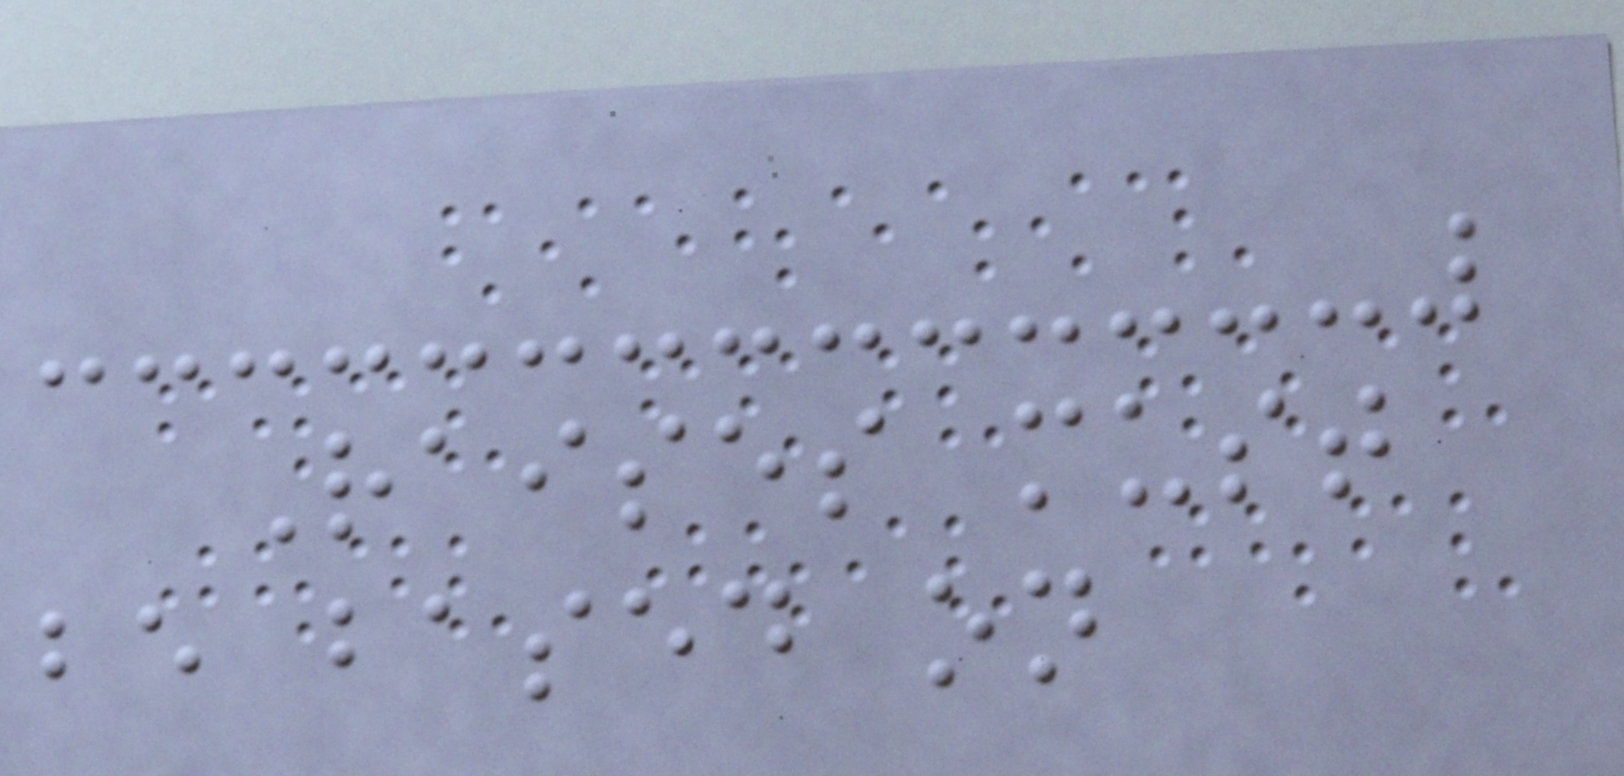Raises must
be based on
